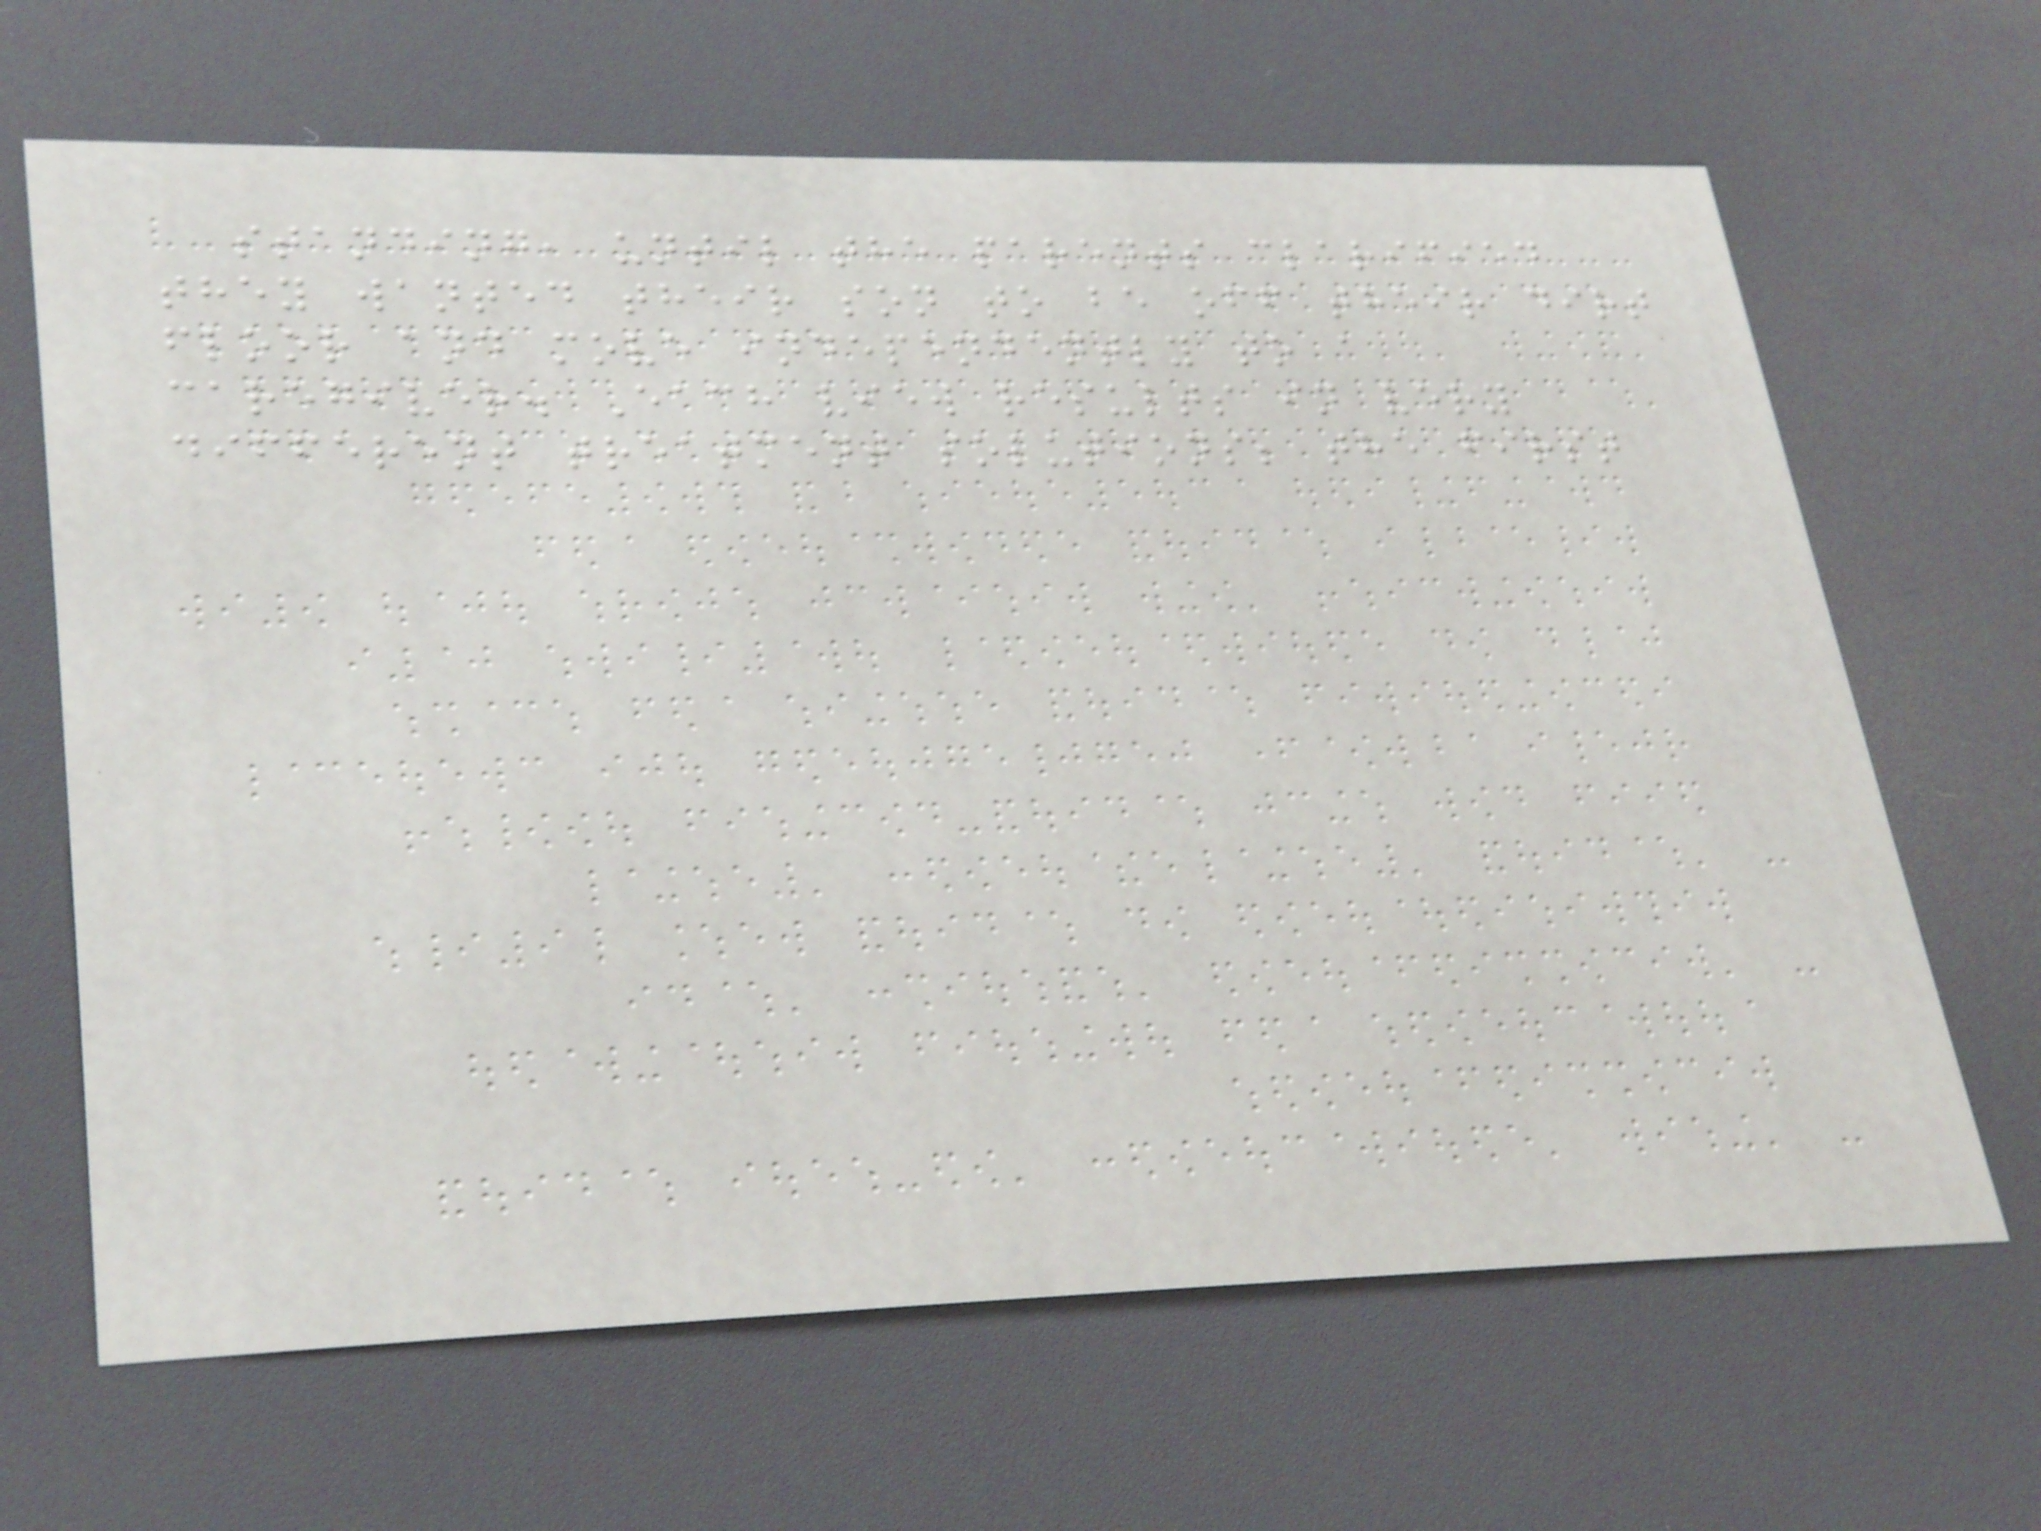standing, until the parents clarified
they wanted their son to be off their dirt
floor and move independently to a
caregiver. Each view results in very
different treatment solutions; the first
